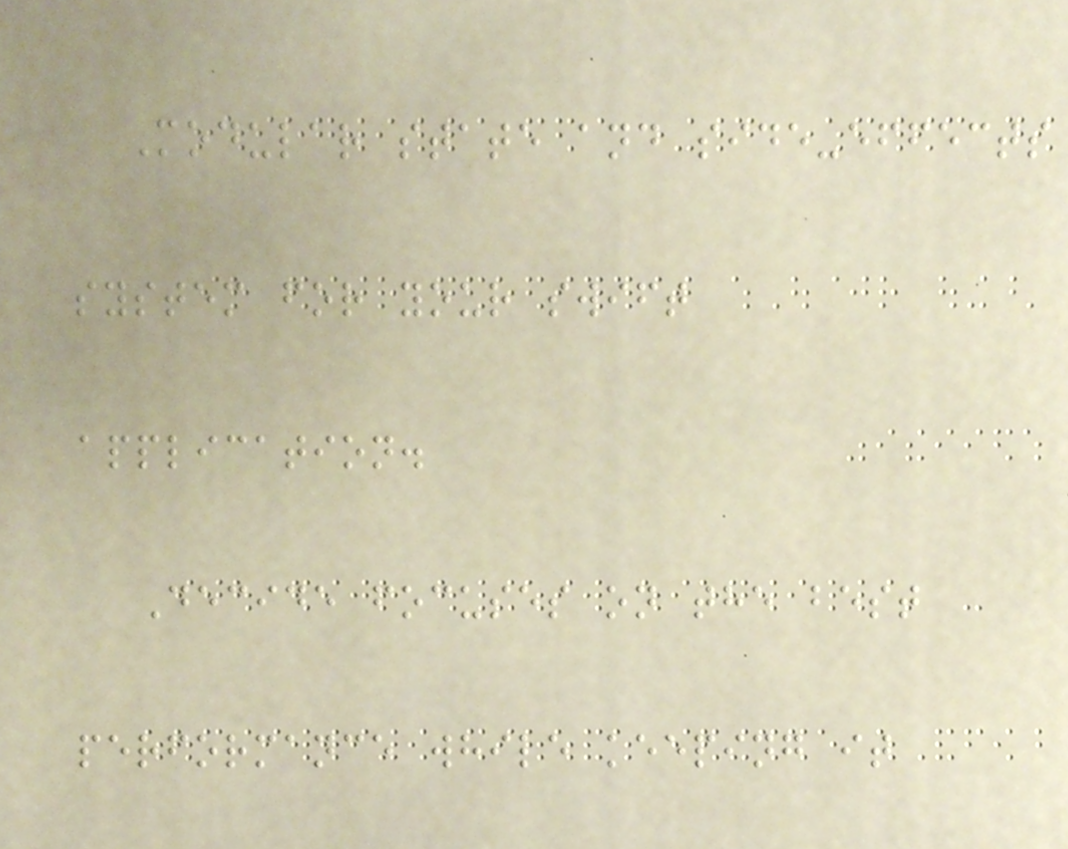Modular state and side-effects
system for your swift
application.
Decide focuses on the best
performance while keeping it
